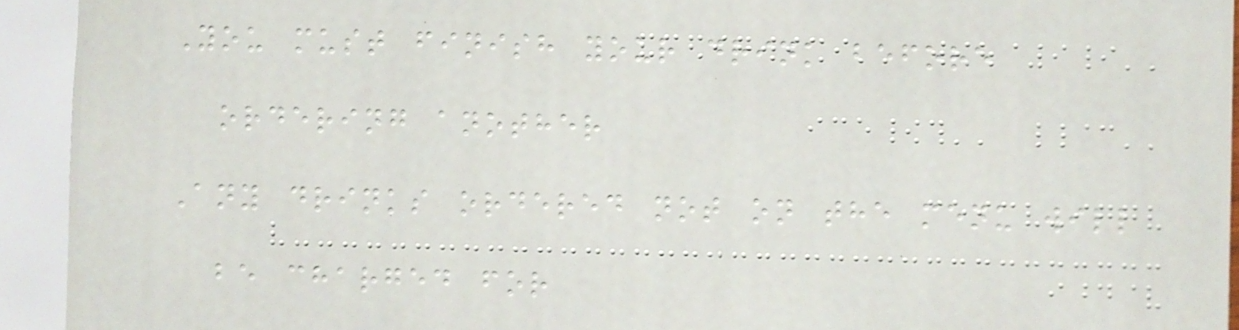You must finish your drink before
ordering another
Any drinks ordered not on the menu will
be charged for
